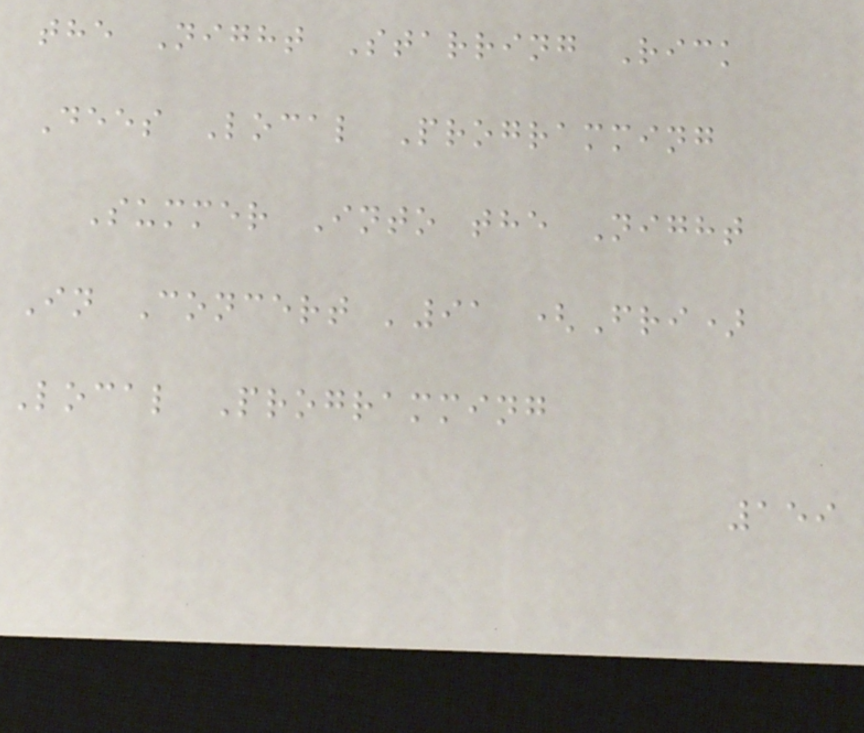the Night Starring Rick
Dees Local Programming
Summer Into the Night
In Concert '91 (Fri)
Local Programming
159
